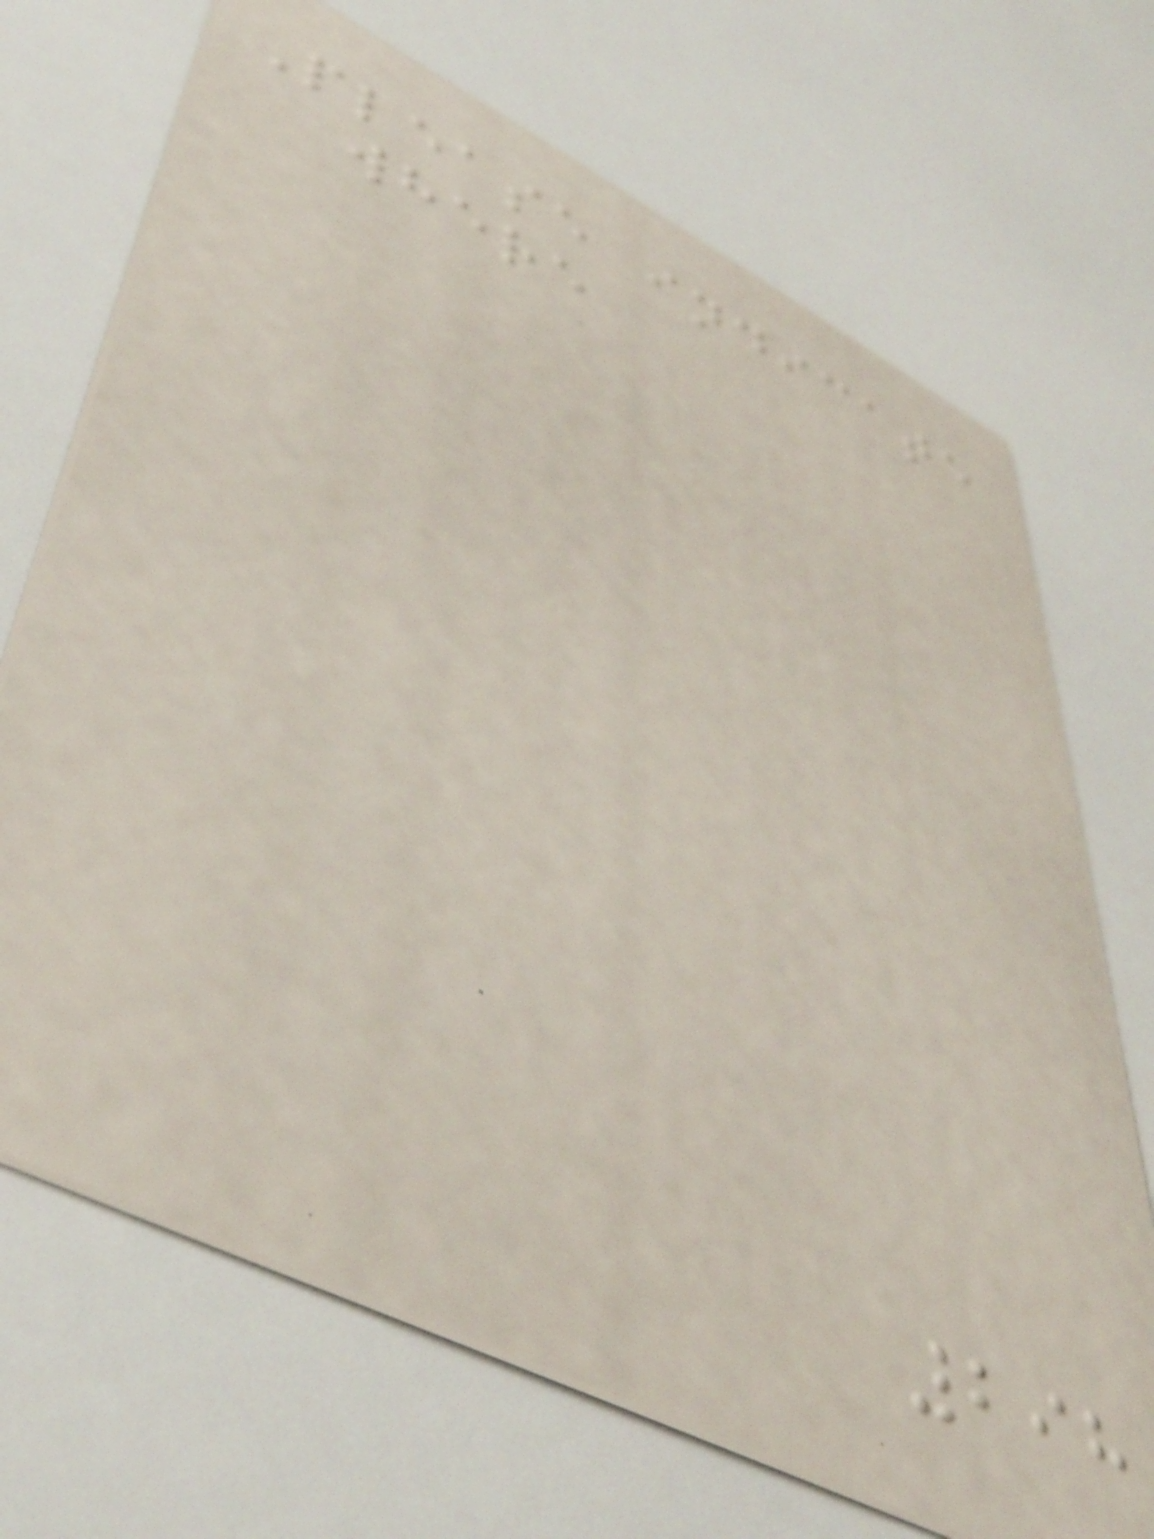Please indicate
where
298
